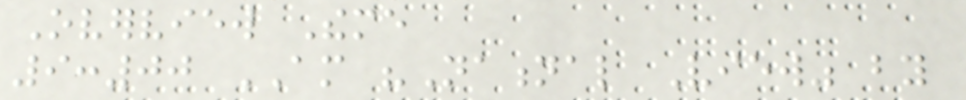Overview Theme
9:00 AM "National View" by
